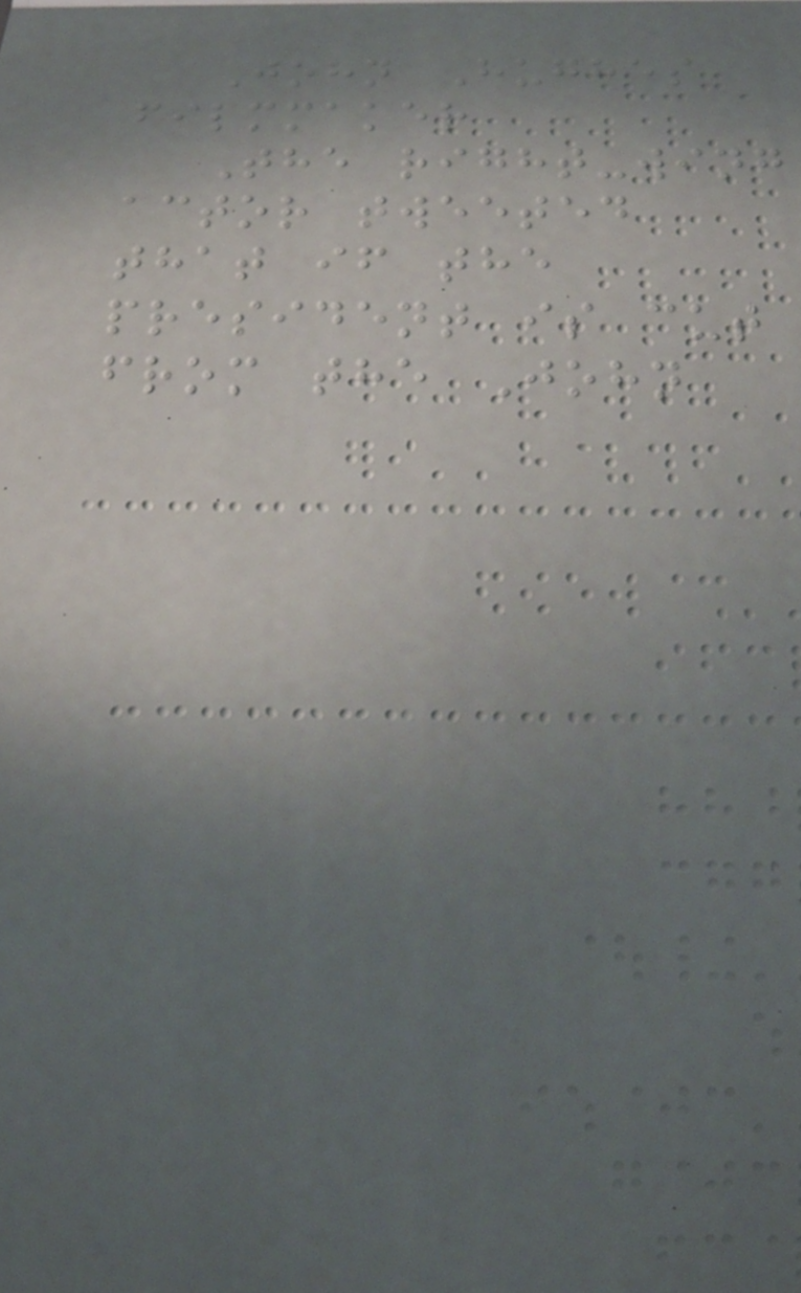John Hughes
filmmaker
The right-wing
actor tweeted
that if the
president is cut
from the John
